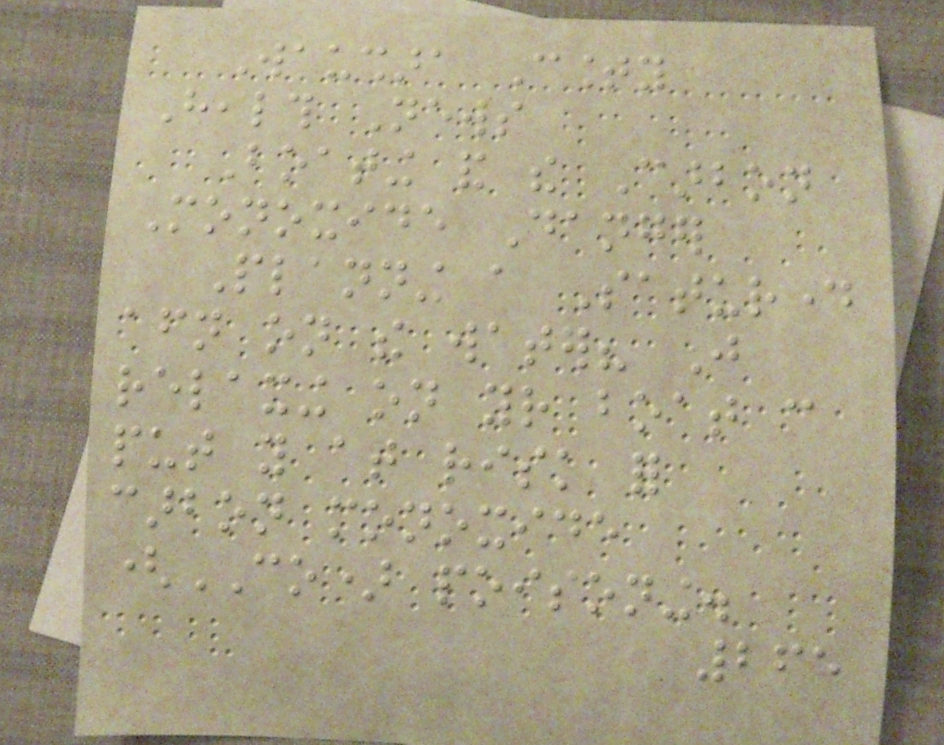Waushara County
Health News
Boating and the Carbon
Monoxide Danger
Planning a Saturday
afternoon on the water? Just
relaxing on your boat can
put you at risk for
carbon monoxide
(CO) poisoning.
265
